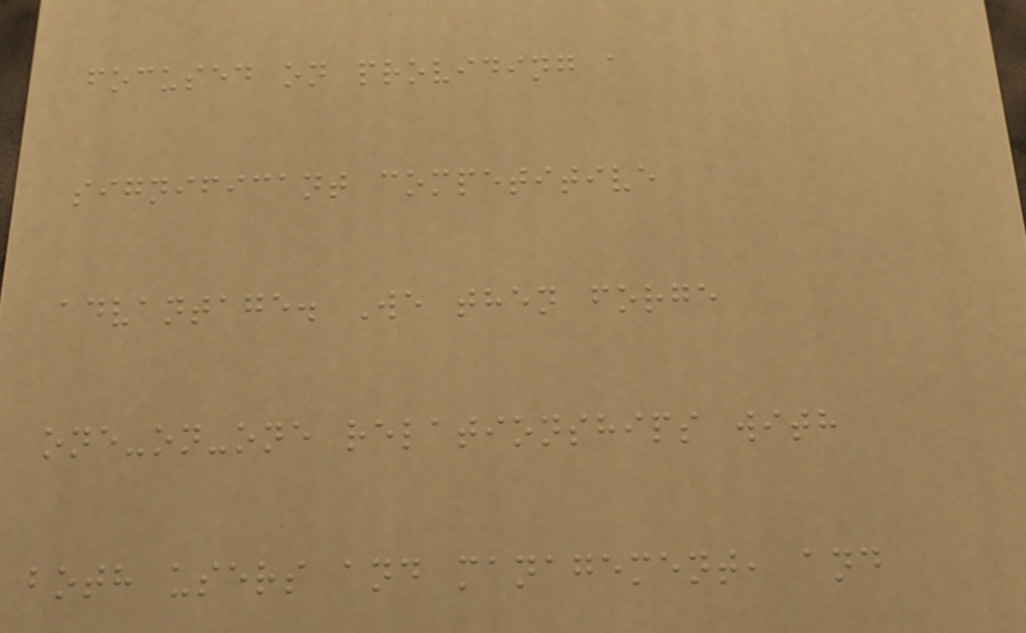focused on providing a
significant competitive
advantage. We then forge
one-on-one relationships with
both users and management, and
